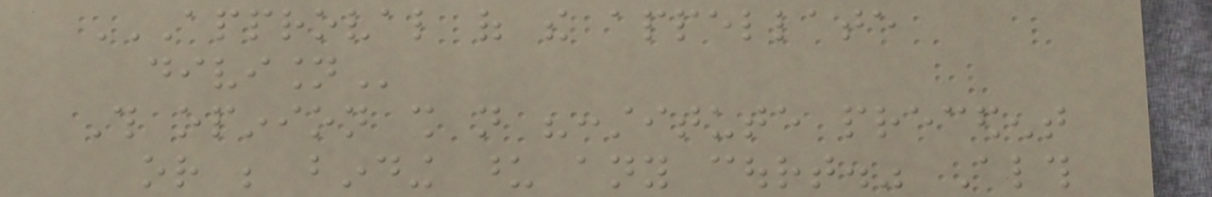APPROVAL OF THE APPELLATE
DIVISION
This opinion shall not "constitute precedent
or be binding upon any court." Although
